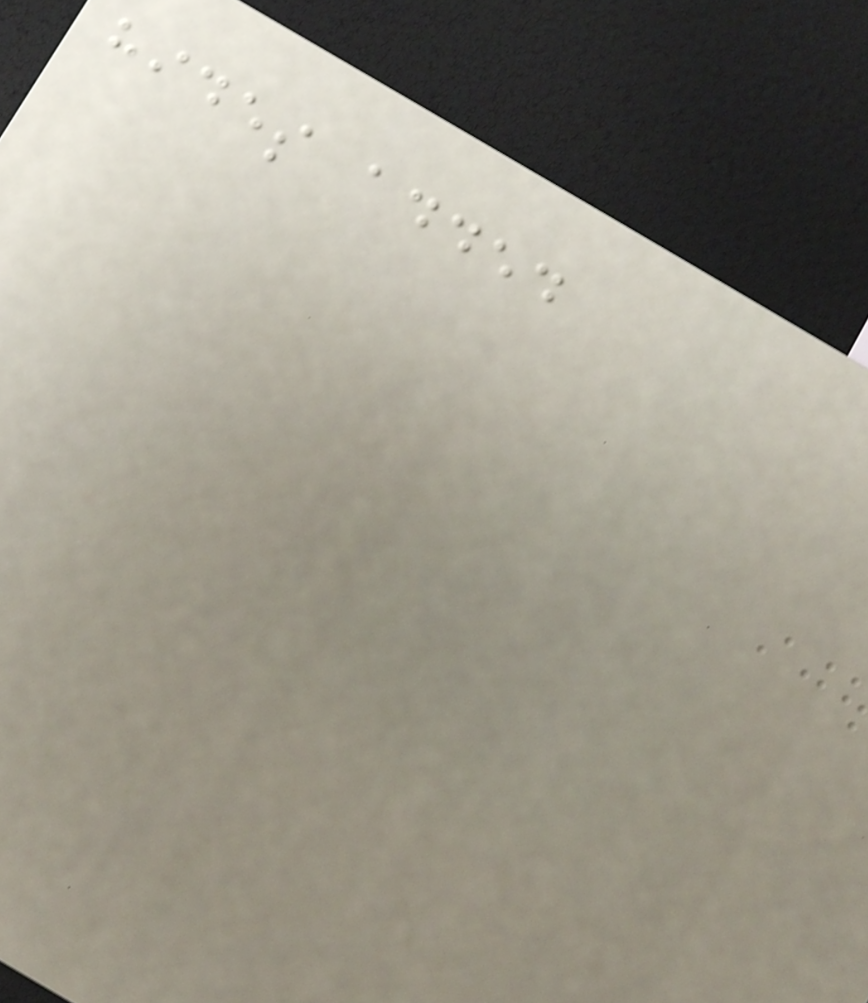hides added
